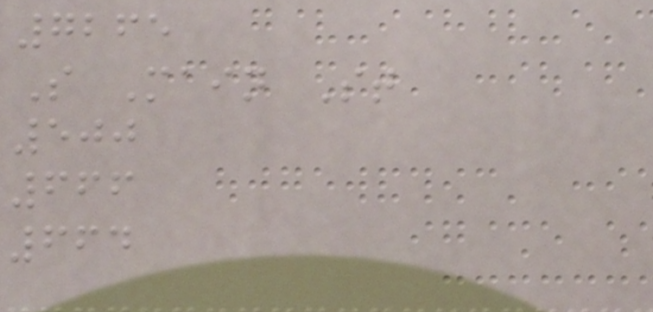7265
S Main St
500
666
664
